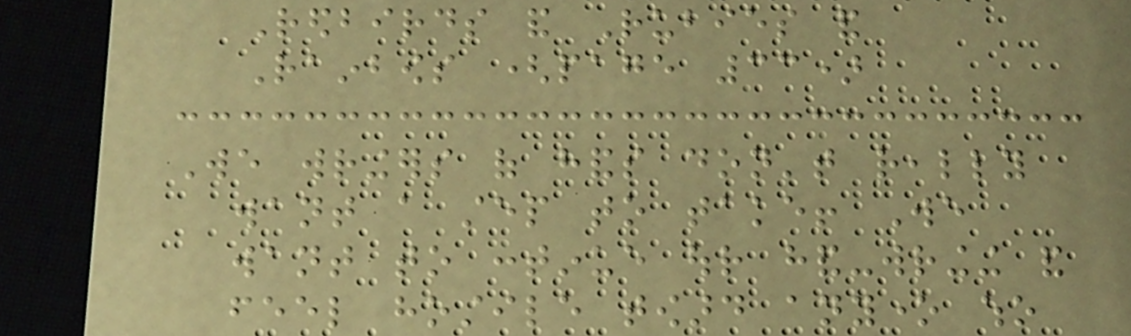Redbirds and Rubies and
Rainbows (page 33)
We wringers of hands don't really
want a step to take! We
want to continue our hand-wringing and
feel hostile toward anyone who
